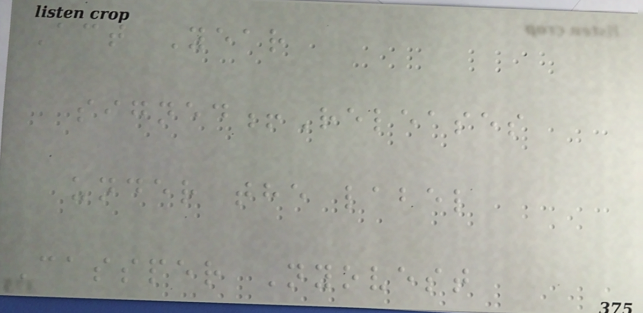Act Year
signed!Releases
under the label
Cassper Nyovest
